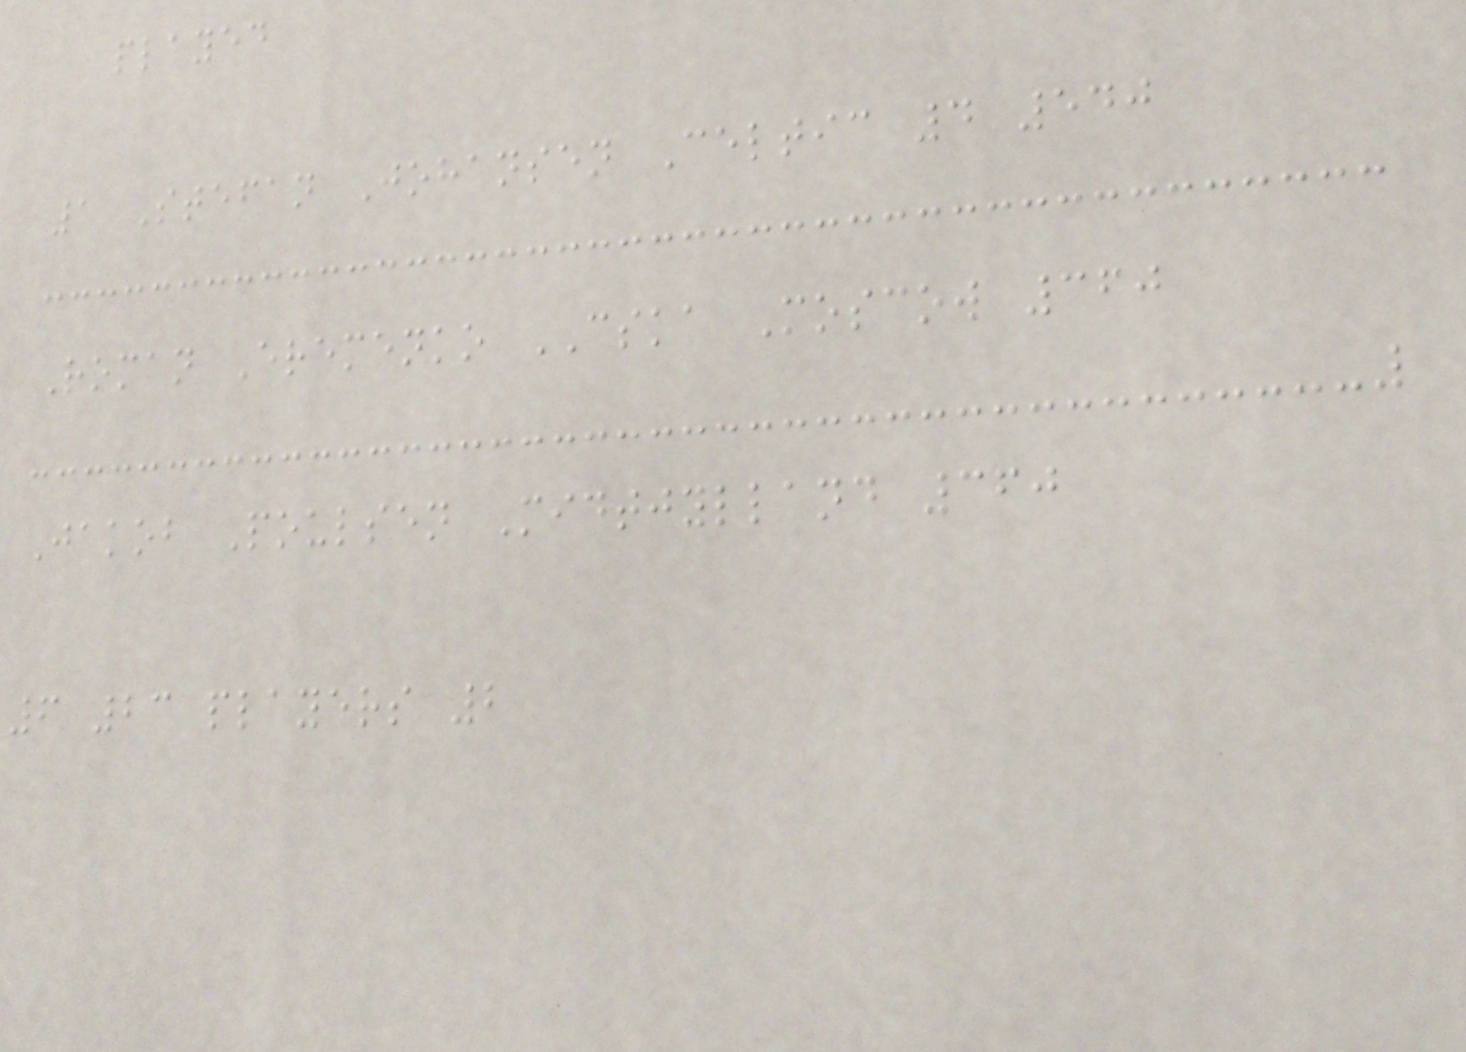played
1 Stefan Johansen Celtic 4 540
Roman Eremenko CSKA Moscow 360
Jakob Poulsen Midtjylland 360
6 23 players 2
